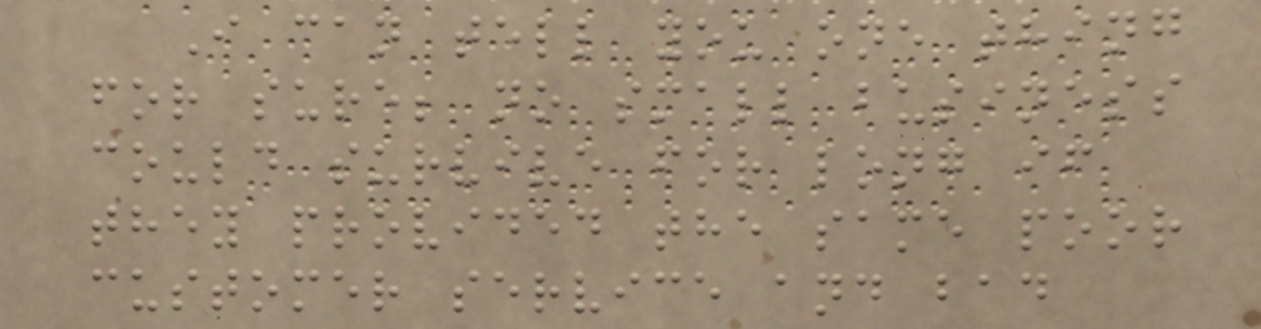I can tell you one thing
for sure; no small business
could survive for long if
they provided the same poor
customer service and bad
